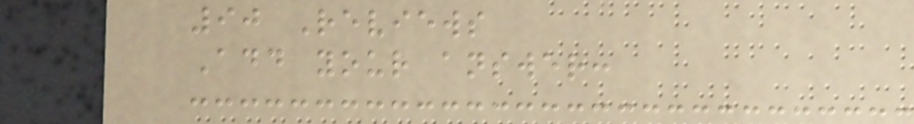90 Reviews
Add your answer:
